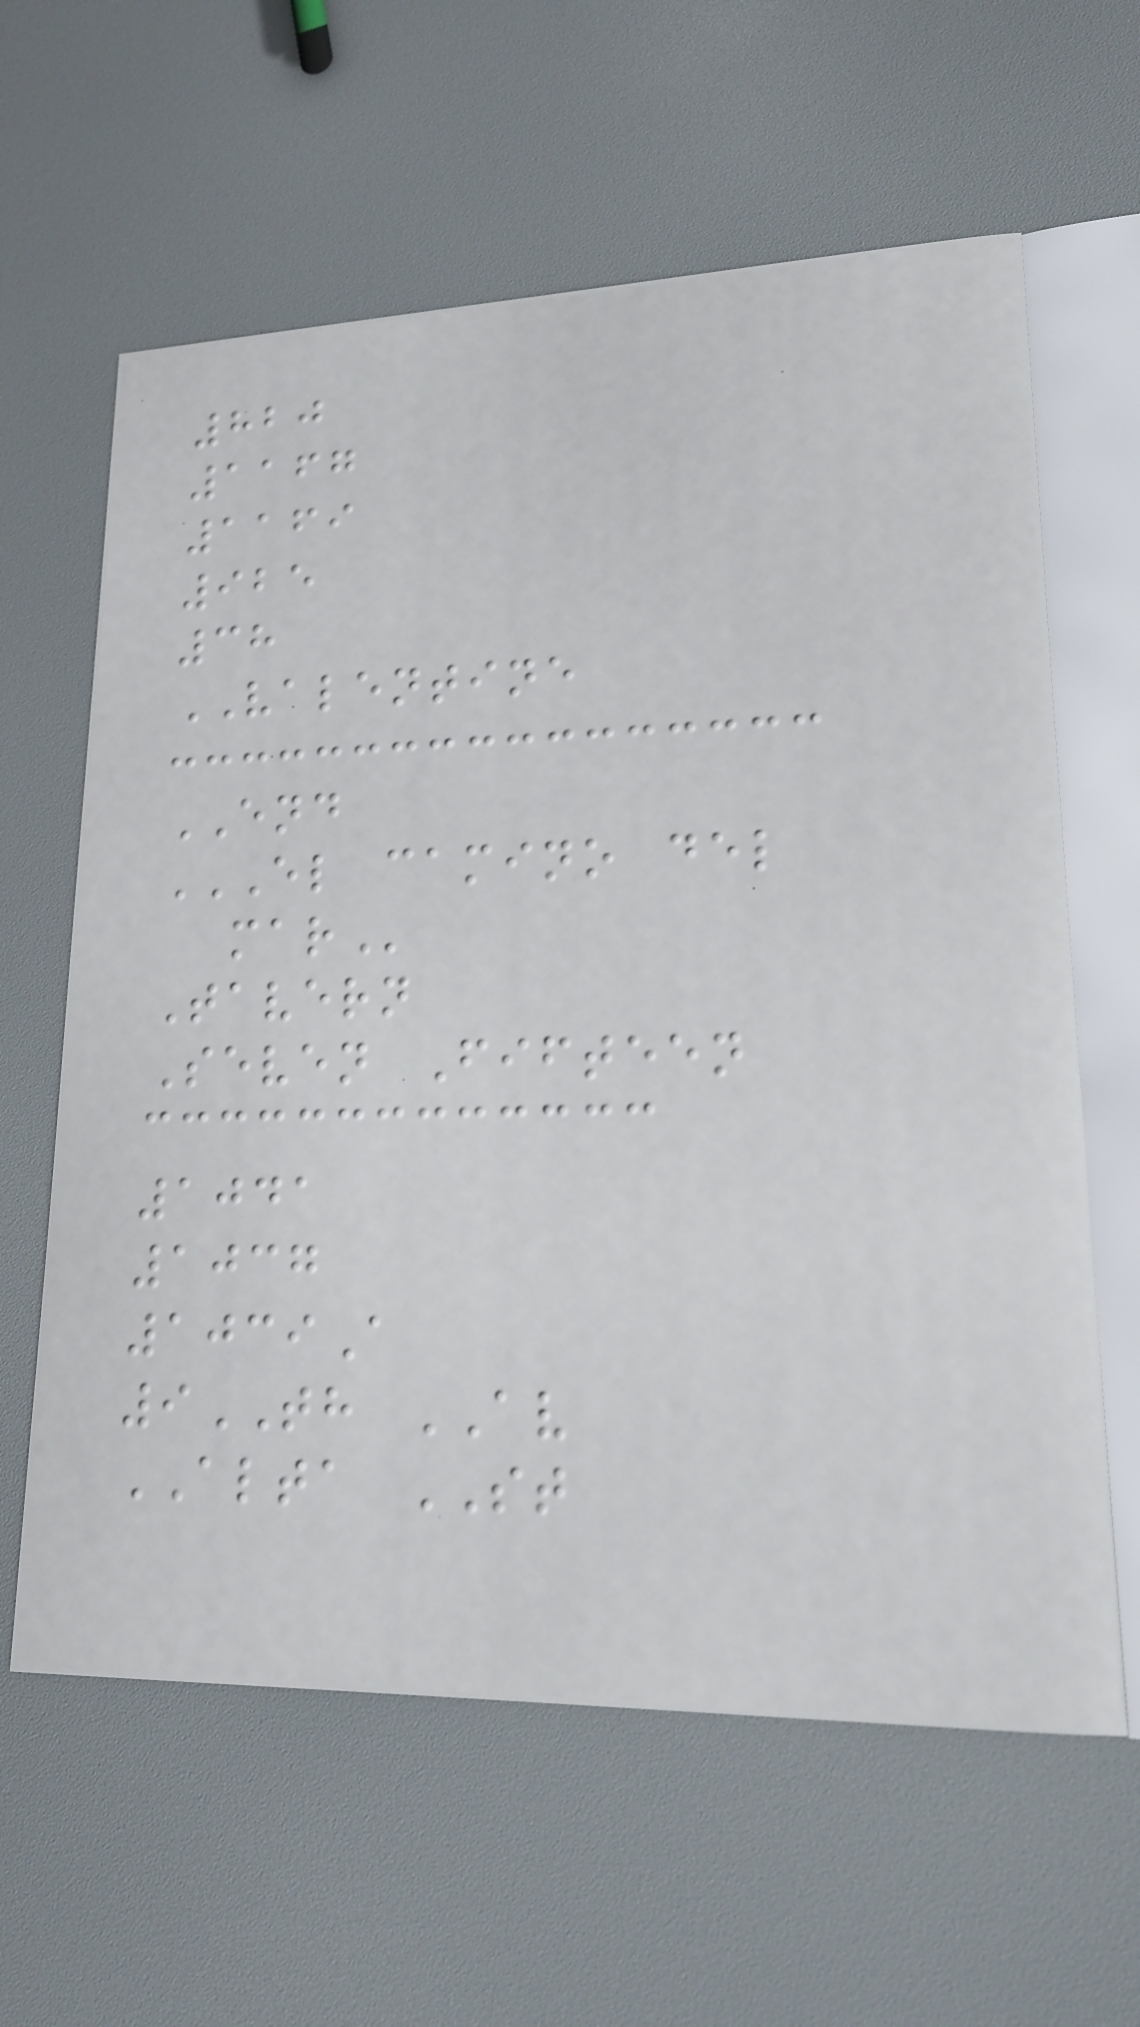820
1167
1169
925
38
VALENTINE
END
EL CAMINO DEL
MAR
Tavern
Seven Fifteen
1041
1037
1039A
9TH AV
ALTA ST
